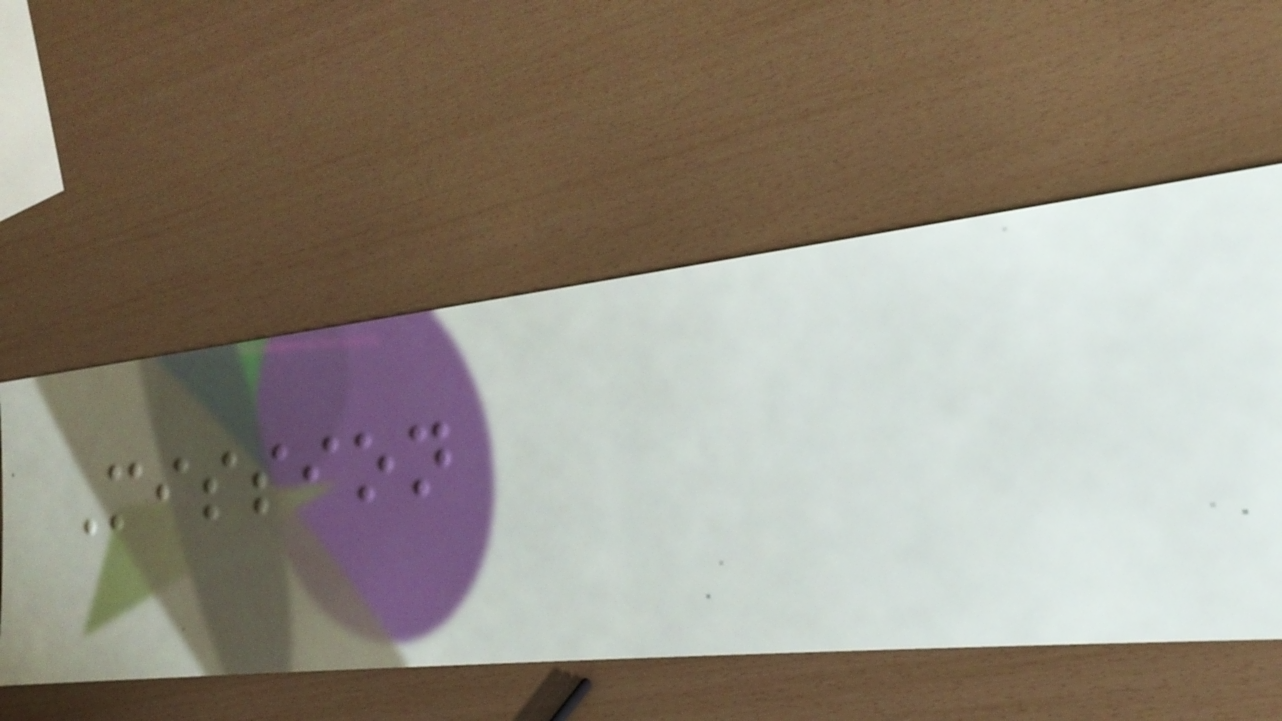Mission
